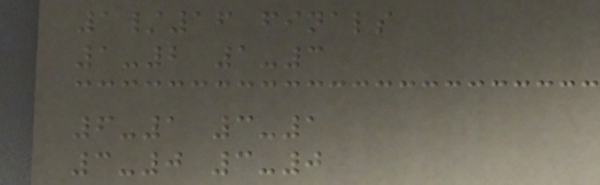1/16 finals
1-2 1-3
6-1 3-1
3-0 3-0
